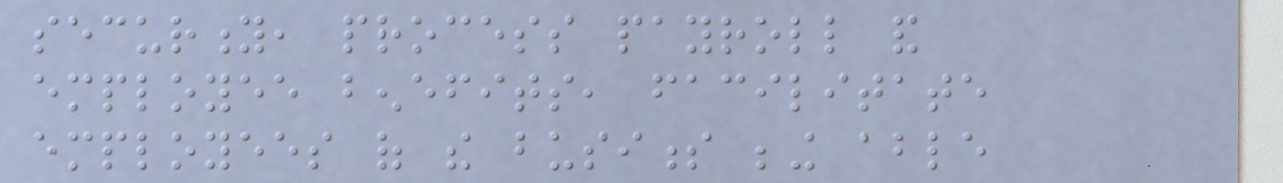security, process payroll and
employee benefits, facilitate
employees of the business being able
